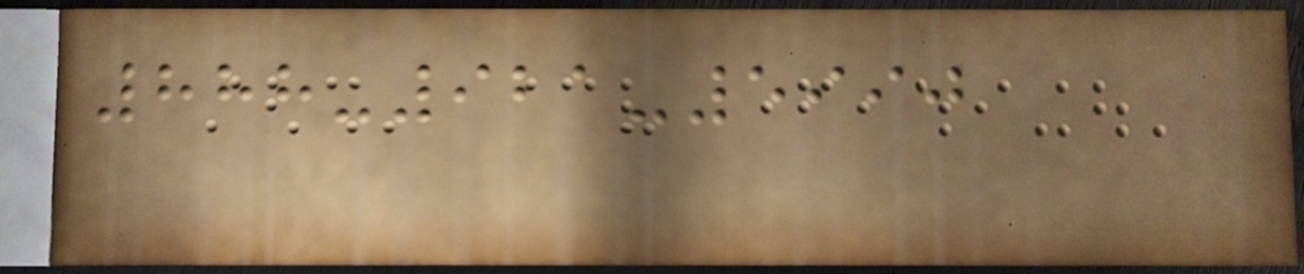888-921-5990
